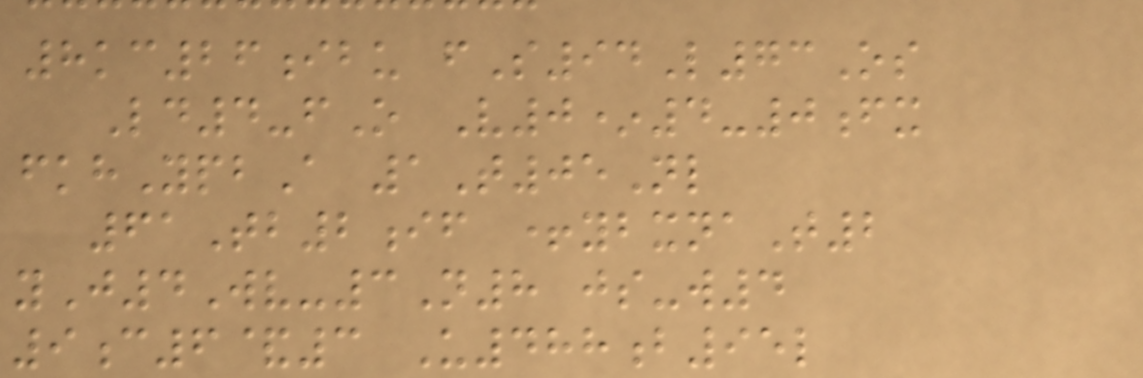8kc26ibu fS94L73Os
Ld4-fO V0*4-0fx
fkhYpbA 1T05Nl
61Tb2if +ybxnaT2
yJ4Wv-3N8 js-w4
9c6&3 U488b95l
